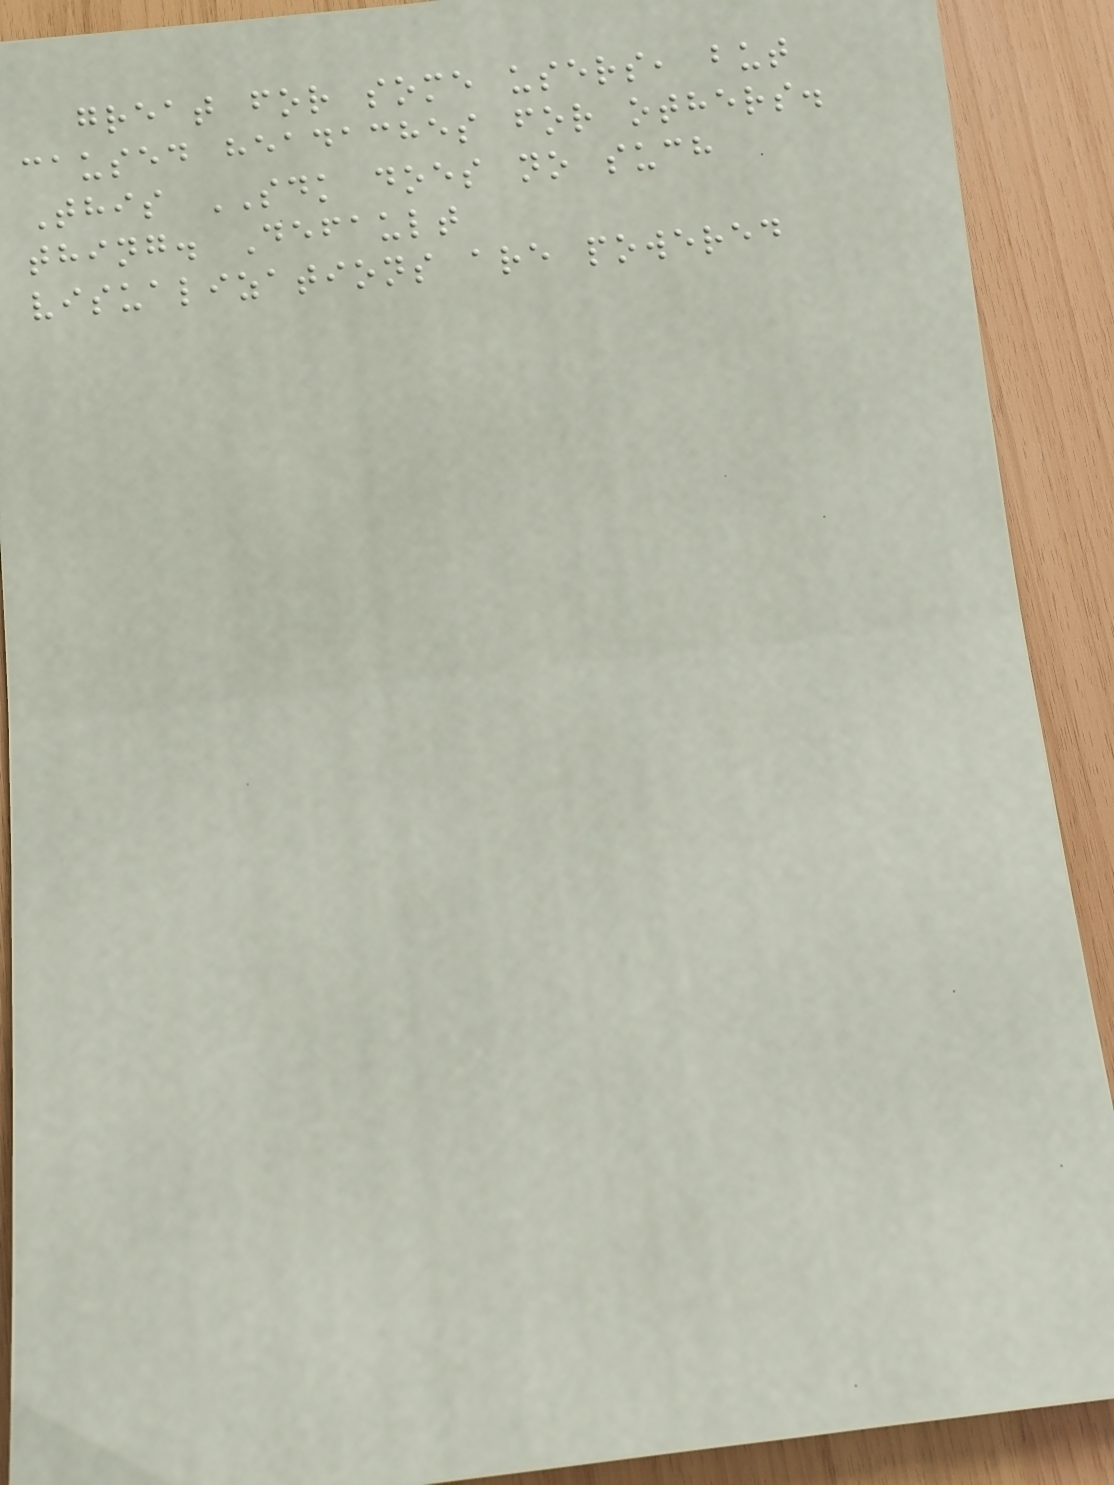great for some users, but
caused headaches for others.
This SDK does no such
thing. Default
visualizations are powered
